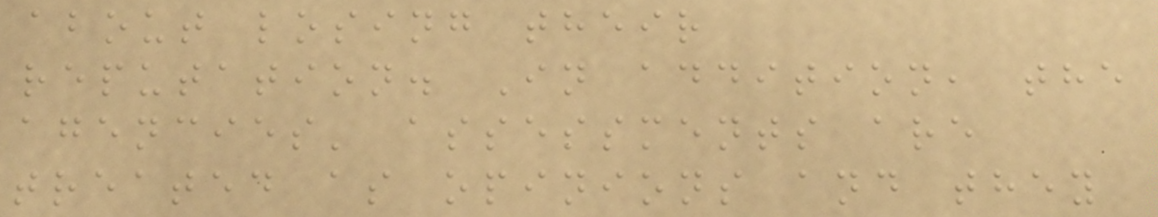about losing their
reputation. In addition, the
agencies' assessments are
treated as opinions and they
